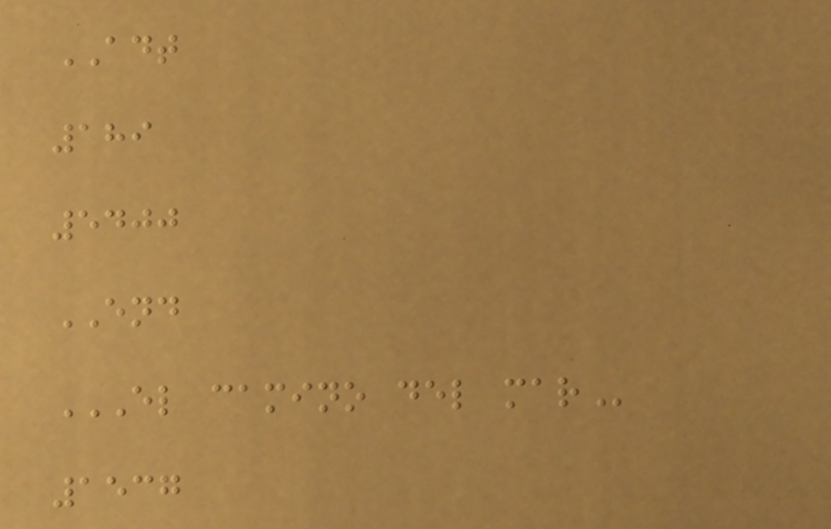ADT
189
5400
END
EL CAMINO DEL MAR
1537
